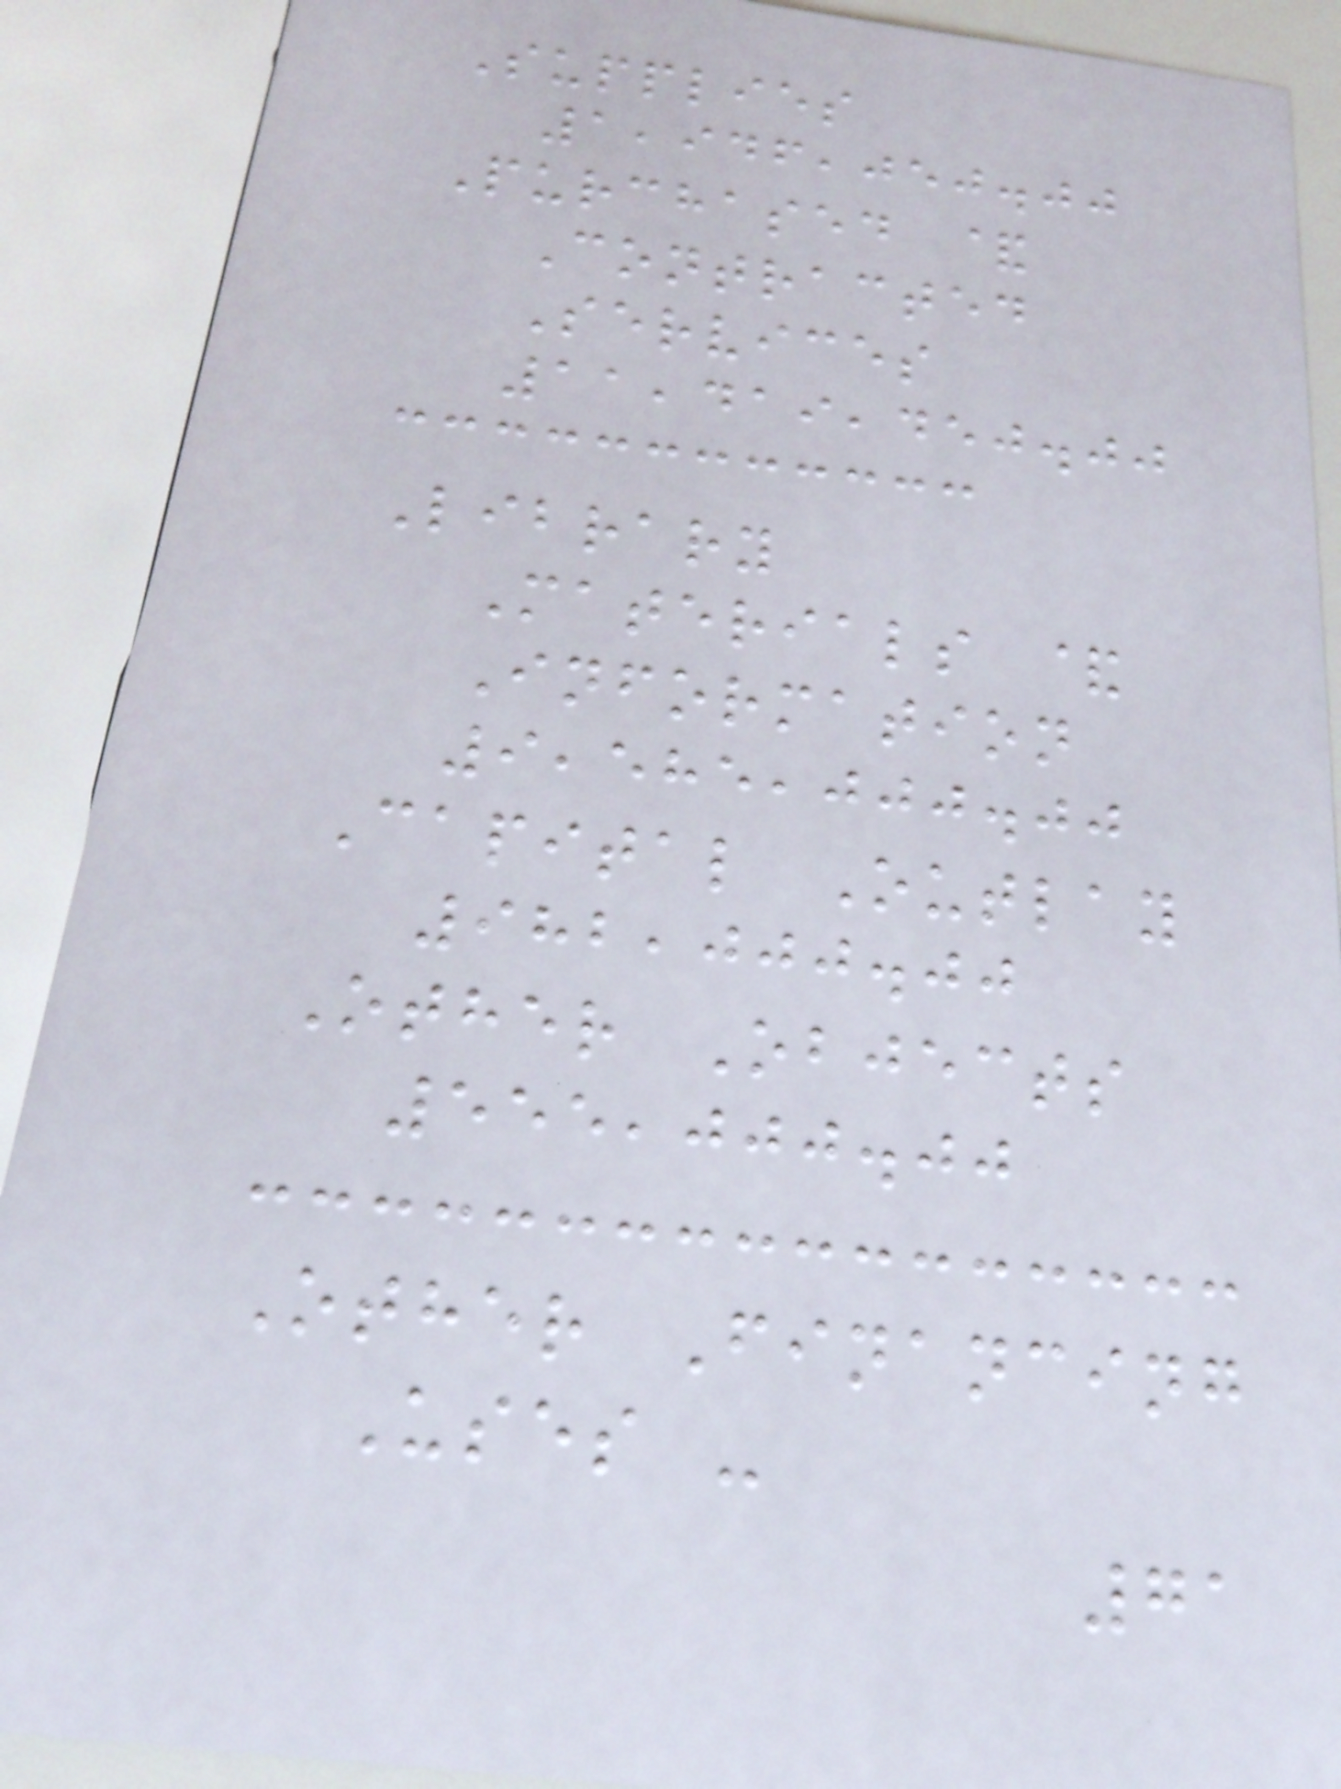Supplies
1,946,050.00
Purchased &
Contracted
Services
11,419,450.00
Library
Materials &
Information
9,585,000.00
Capital Outlay
982,000.00
Other Objects
555,000.00
Other Financing
Uses -
71
